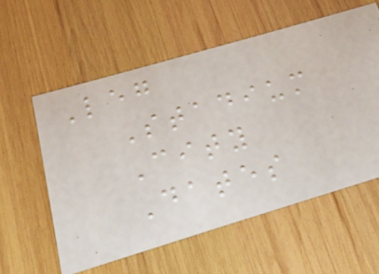Leg
Stadium
City
Dates
